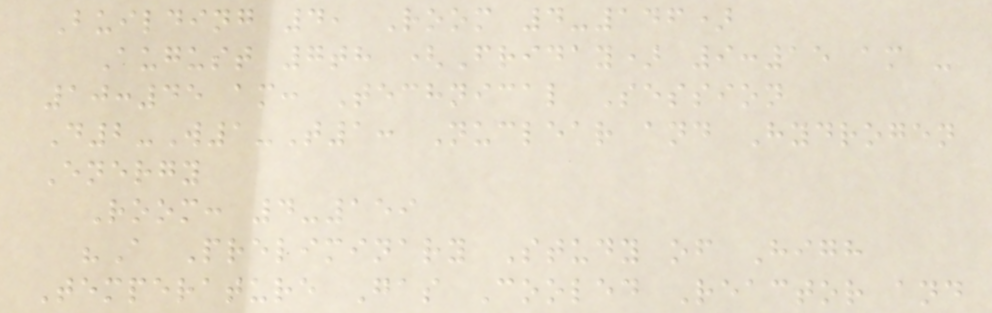Building 4, Room 4-146)
August 7th (Friday) 9:15 am -
10:45 am: Technical Session
D2-W1-T1: Nuclear and Hydrogen
Energy
Room: 4-159
"A Preliminary Study of High
Temperature Gas Cooled Reactor and
